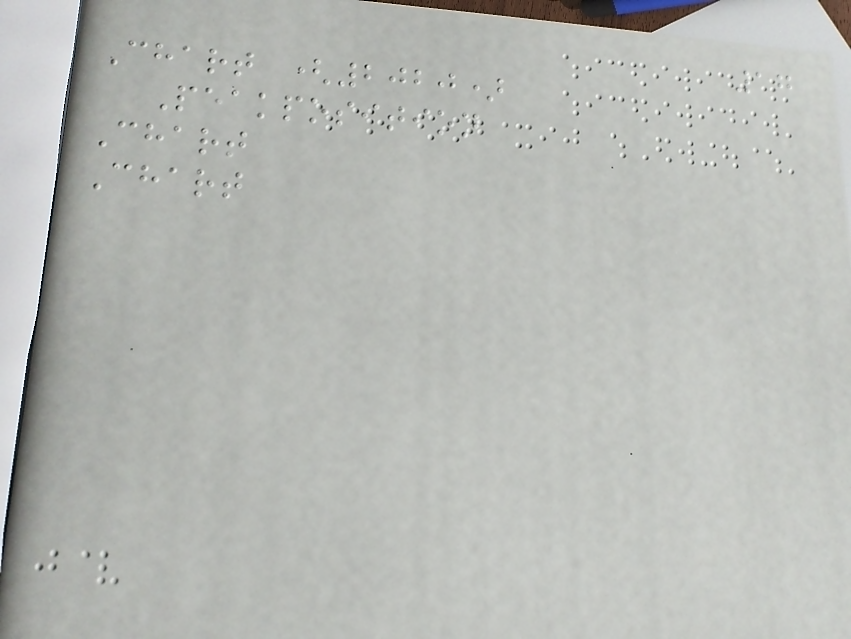17
Chart (2020)
Peakposition
Chart
Chart
